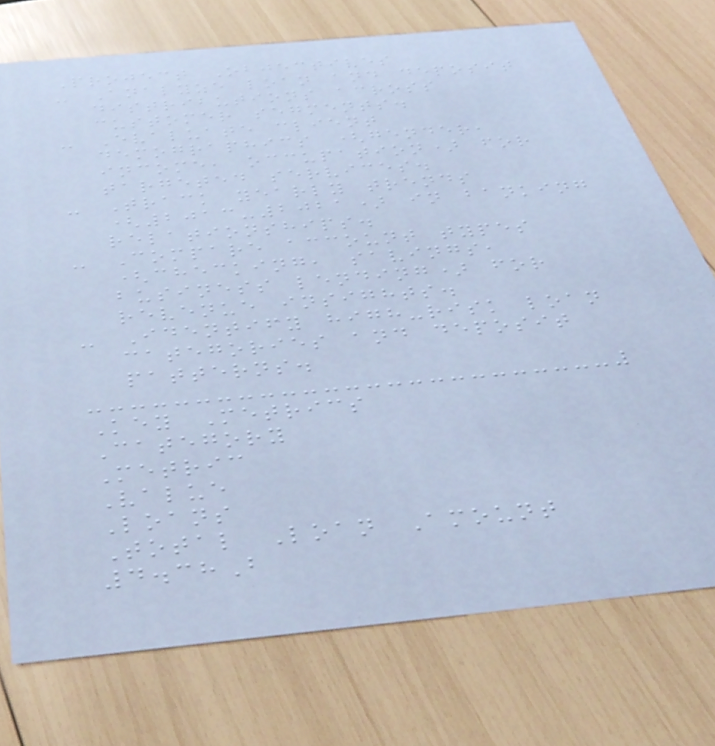Project Objectives
- Analyze loan and deposit
distributions across
customer segments.
- Evaluate client
demographics (gender,
income, occupation) for
targeted services.
- Track yearly trends
(2013-2021) in banking
relationships.
- Compare account types
(checking, savings,
business lending) for
revenue insights.
- Identify high-risk loan
categories and deposit
patterns.
Key Metrics
Category
Metric
Value
Loans
Total Loan Amount
4.38B
